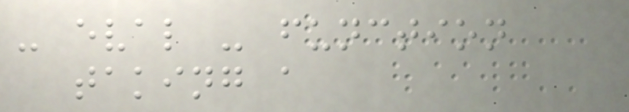- eval - function
taking a
